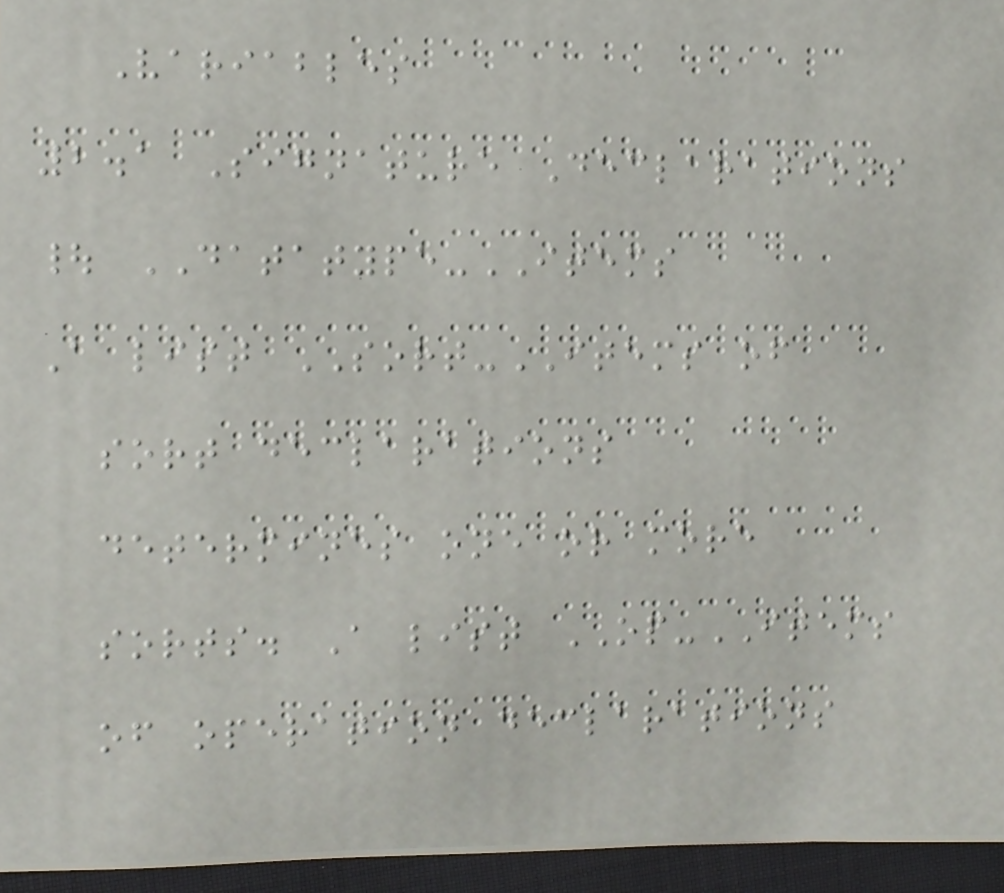Variables
2.1 Signature Declarations
| DATATYPE-ITEMS
A list SORT-ITEMS of
sort declarations
determines one or more
sorts. A list OP-ITEMS
of operation declarations
